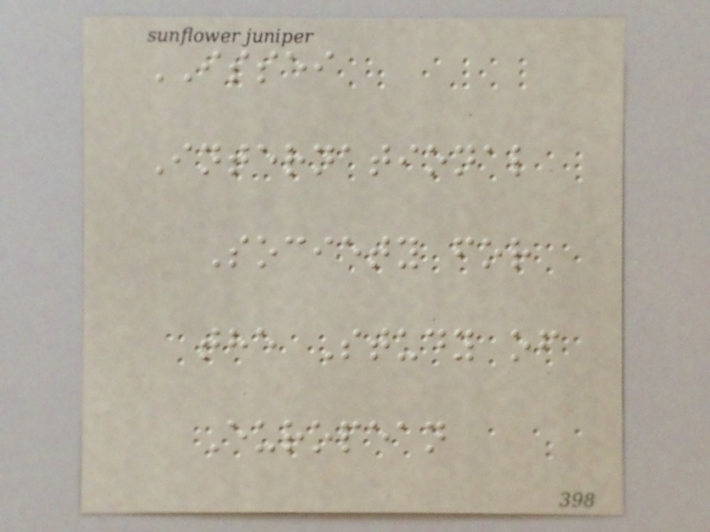ISSEI
International
Society for
the Study of
European
